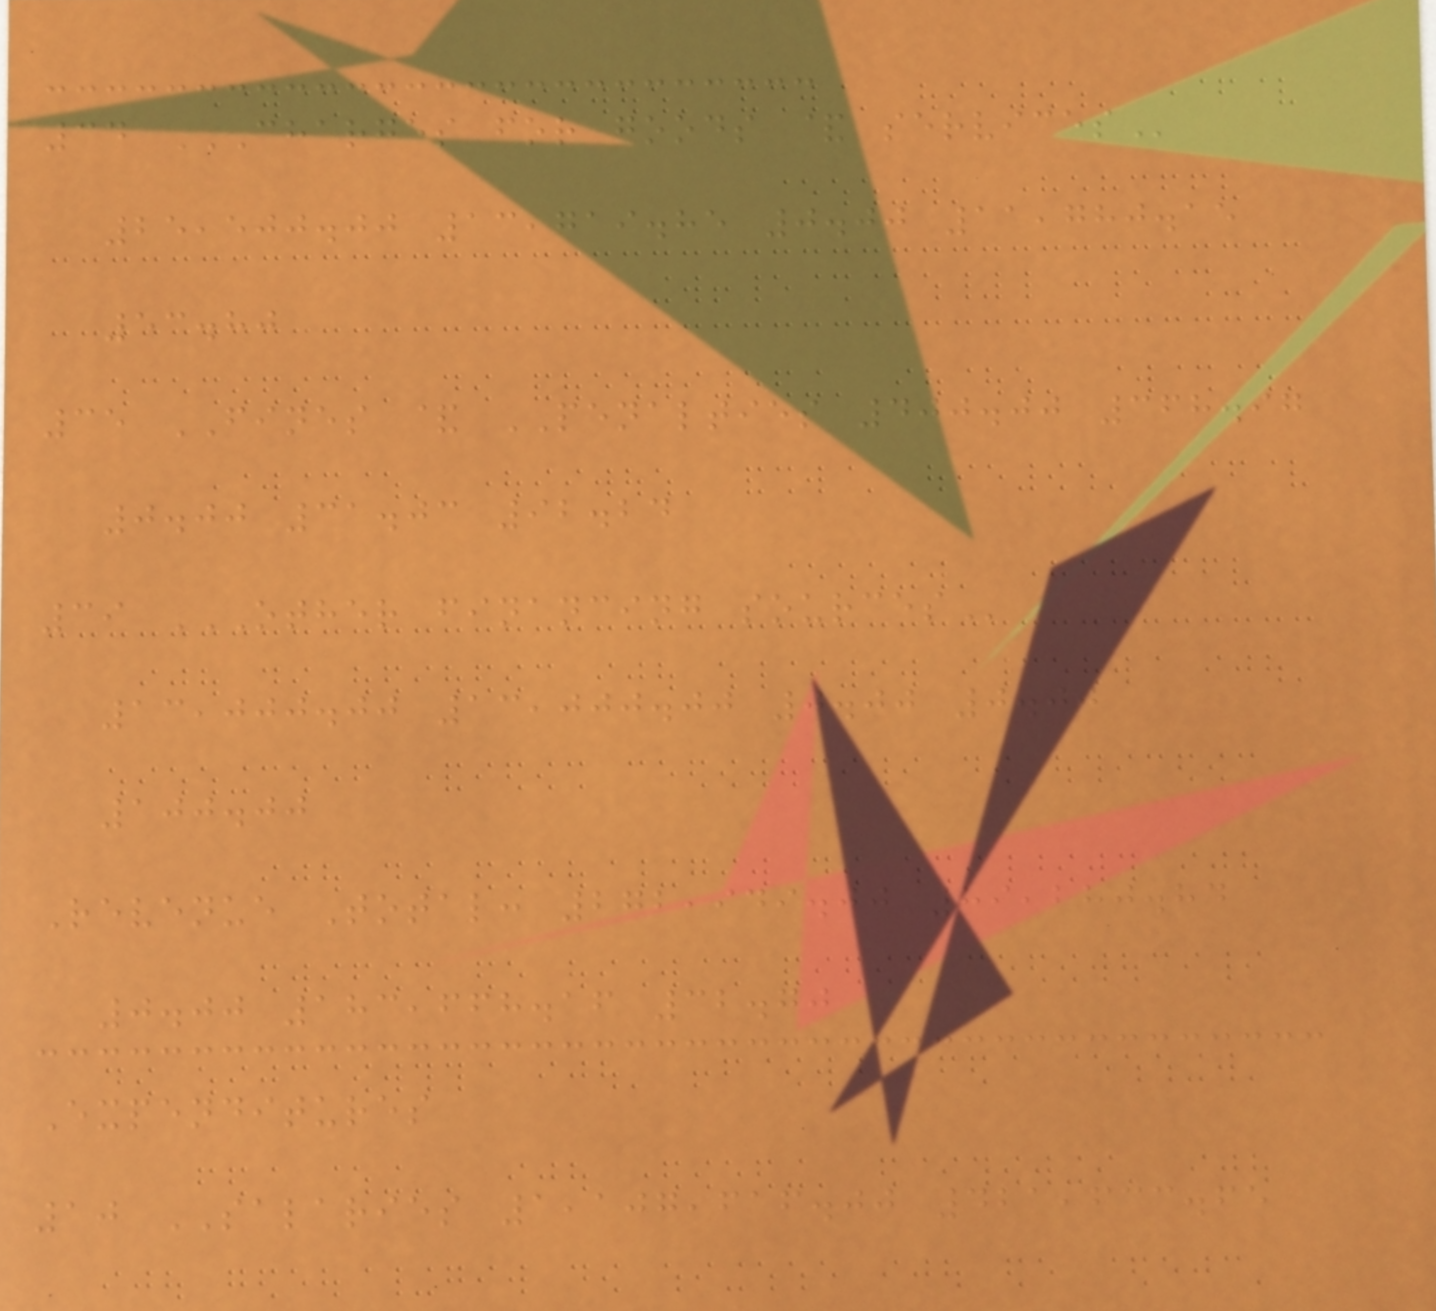34 CHARGES FOR GOODS & SERVICES
25,500.00 13,719.85 0.00 11,780.15
53.80
35 FINES & PENALTIES 400.00 368.97
0.00 31.03 92.24
39 OTHER FINANCING SOURCES
13,000.00 13,000.00 0.00 0.00
100.00
Revenue Total: 272,949.00 89,280.84
0.00 183,668.16 32.70
Expenditures
10 SALARIES 1,107,616.00 421,633.65
